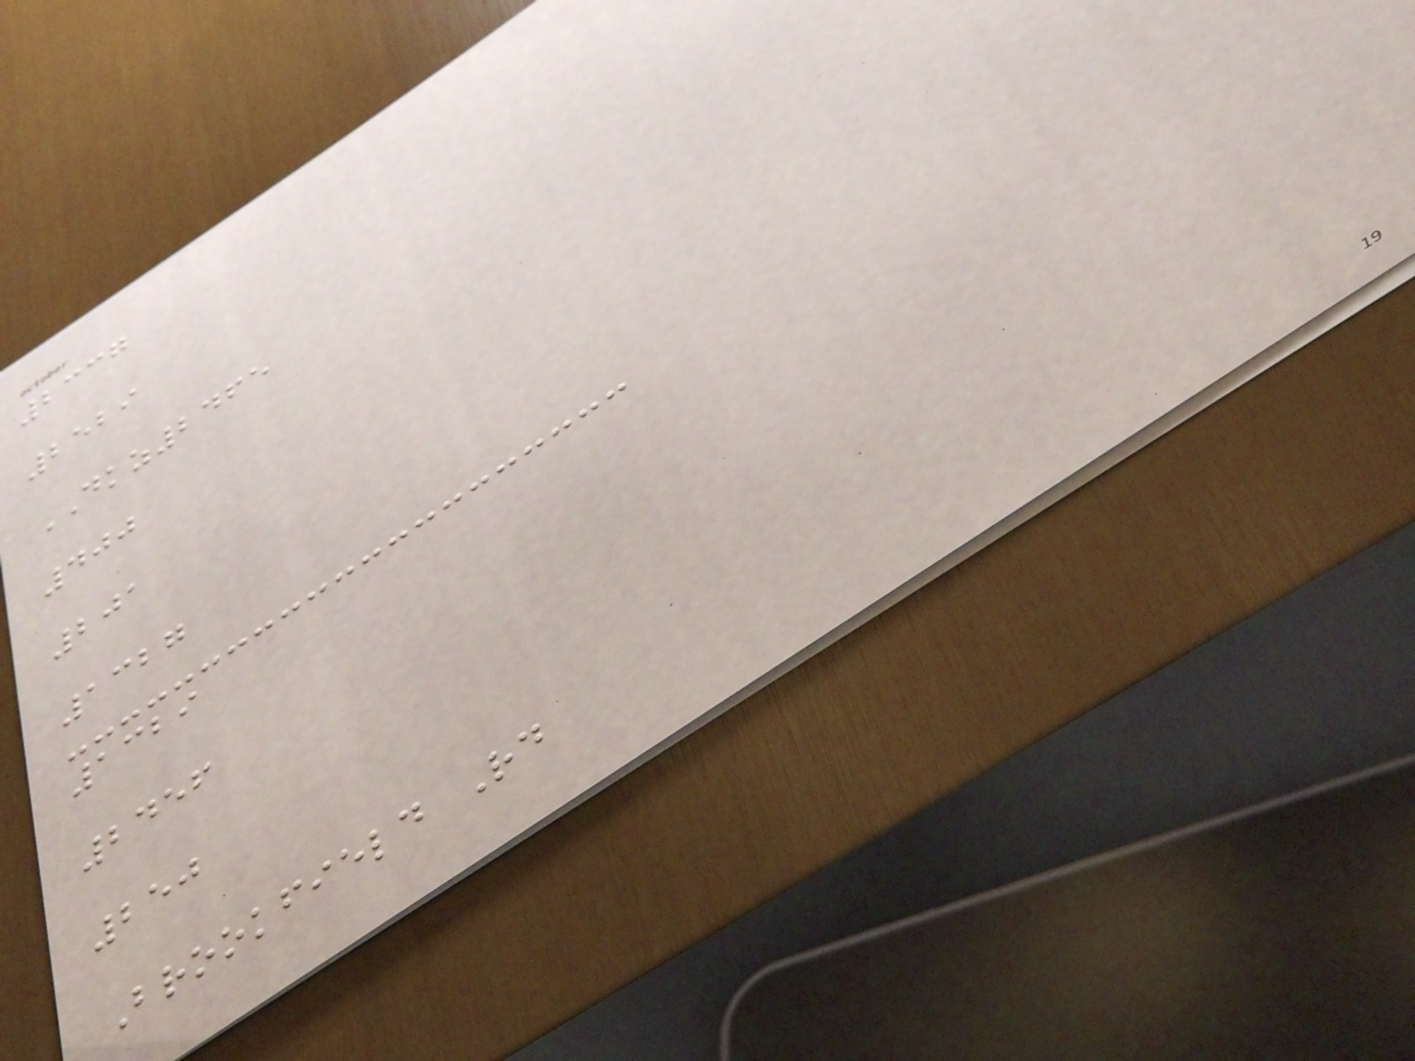2337
2529
DKZ2465
400
201
1327
1329
2456
250
Brookfield Rd
